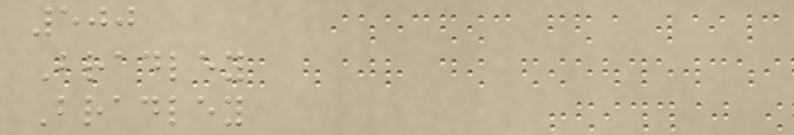500
Bradley
Bradley
